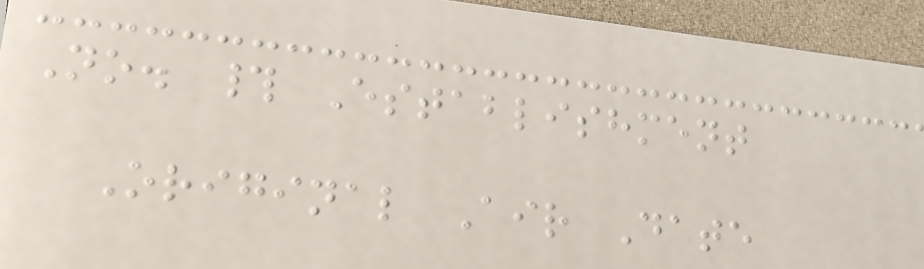No. # Establishment
Original Air Date
